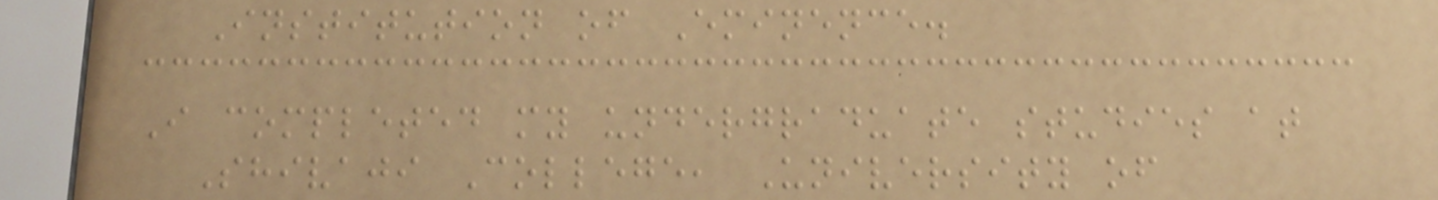Institution of Eminence.
I completed my undergraduate studies at
Shivaji College, University of
